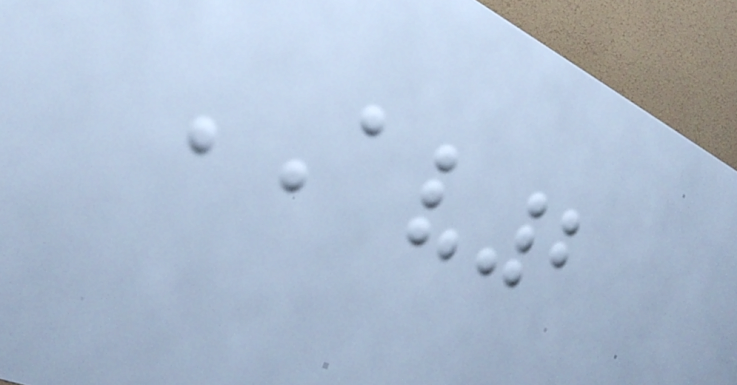AV2
